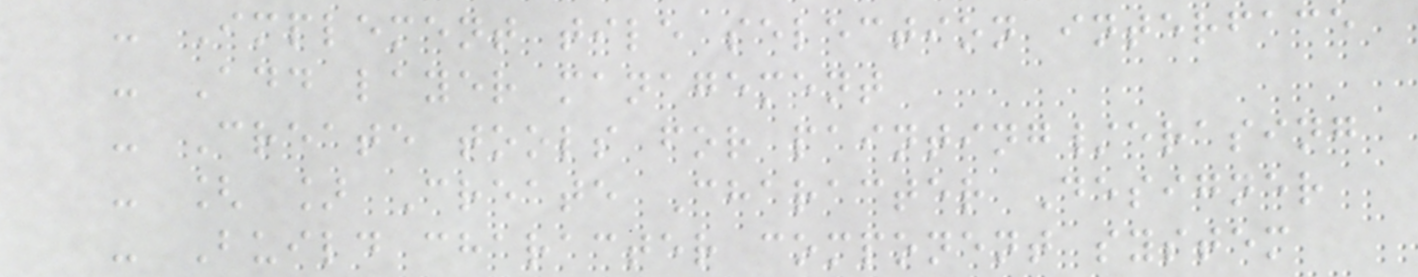- Implement tile selection interface
- Add layer management
- Create tools for painting/erasing
- [ ] Create Character Designer
- Build character component system
